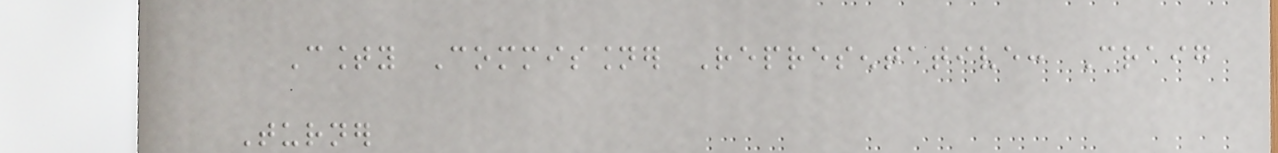County Commissioner Representative: Craig
Turner
